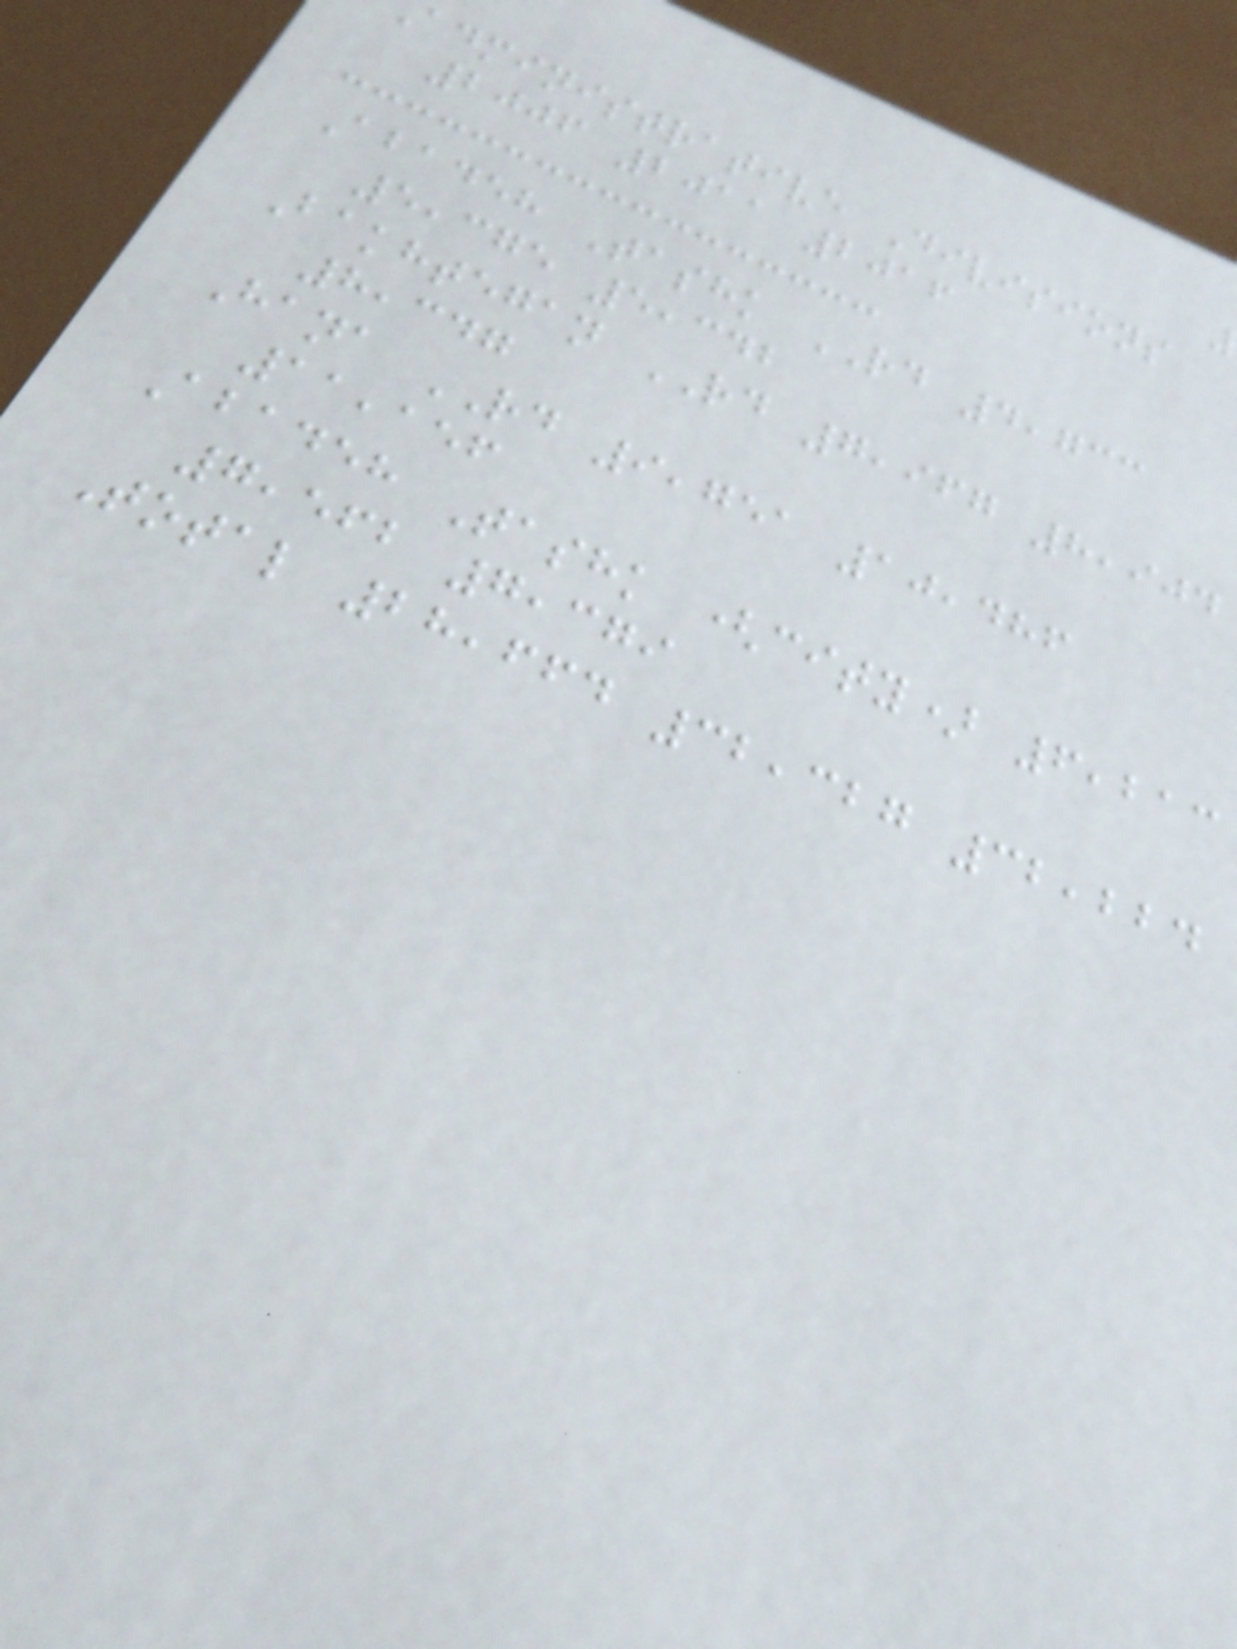administrative Divisions
2006 2011 2016
Abadeh Tashk RD 4,733
5,375 5,342
Bakhtegan RD 7,967 8,904
8,347
Hana RD 9,751 10,486
11,156
Abadeh Tashk (city) 6,213
7,562 7,379
Total 28,664 32,327 32,224
